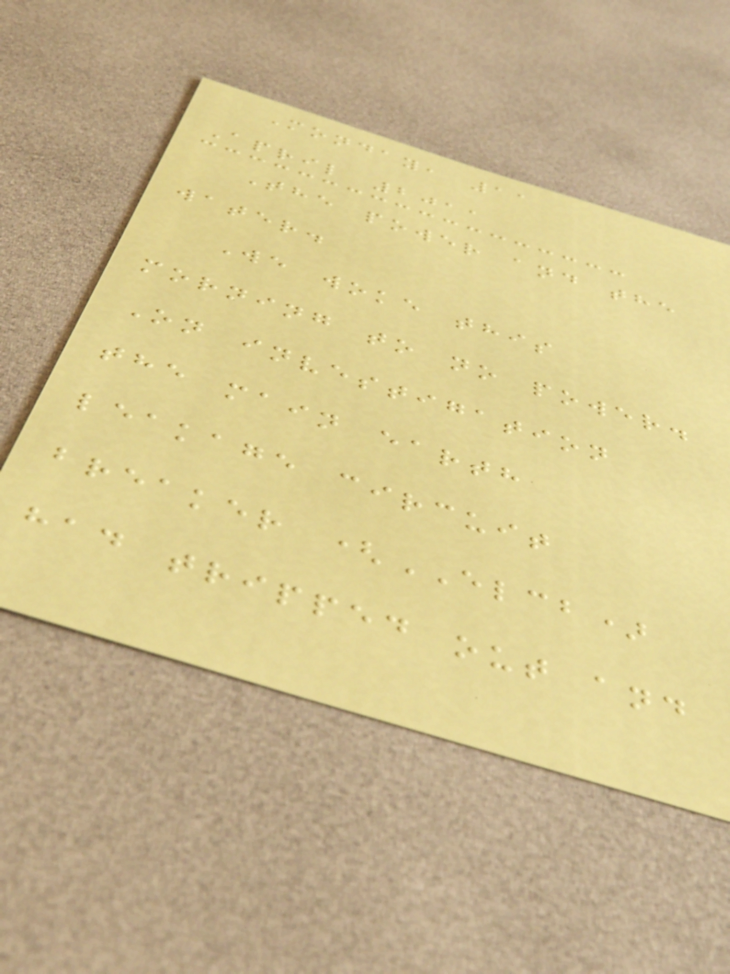Monday, 11
April 2011
The power and the
water.
We woke this
morning to no power.
On investigation
the main earth
leakage circuit
breaker (ELCB)
had tripped out and
